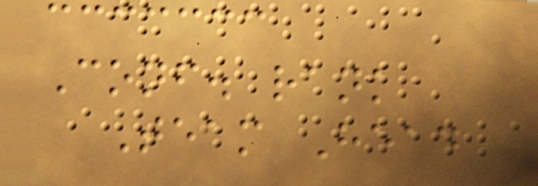Conf. rank
Team Head
